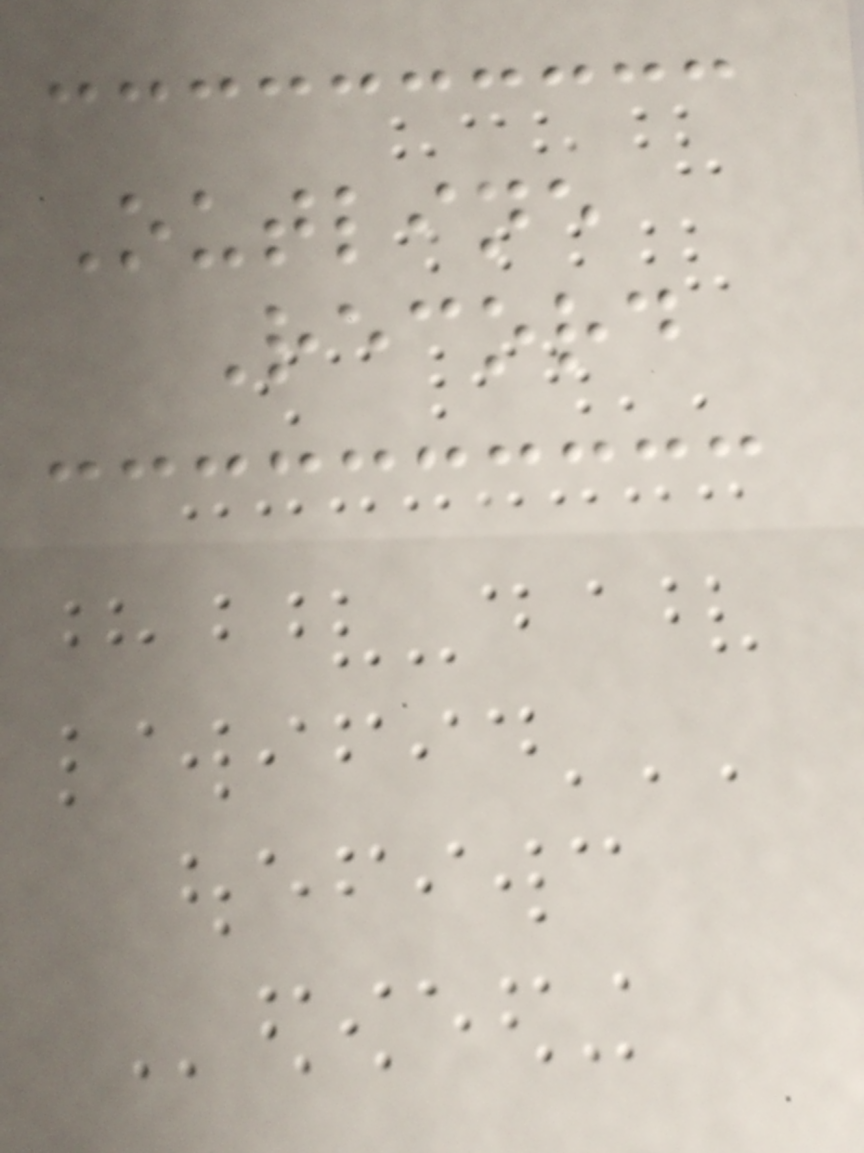Outline
Record
